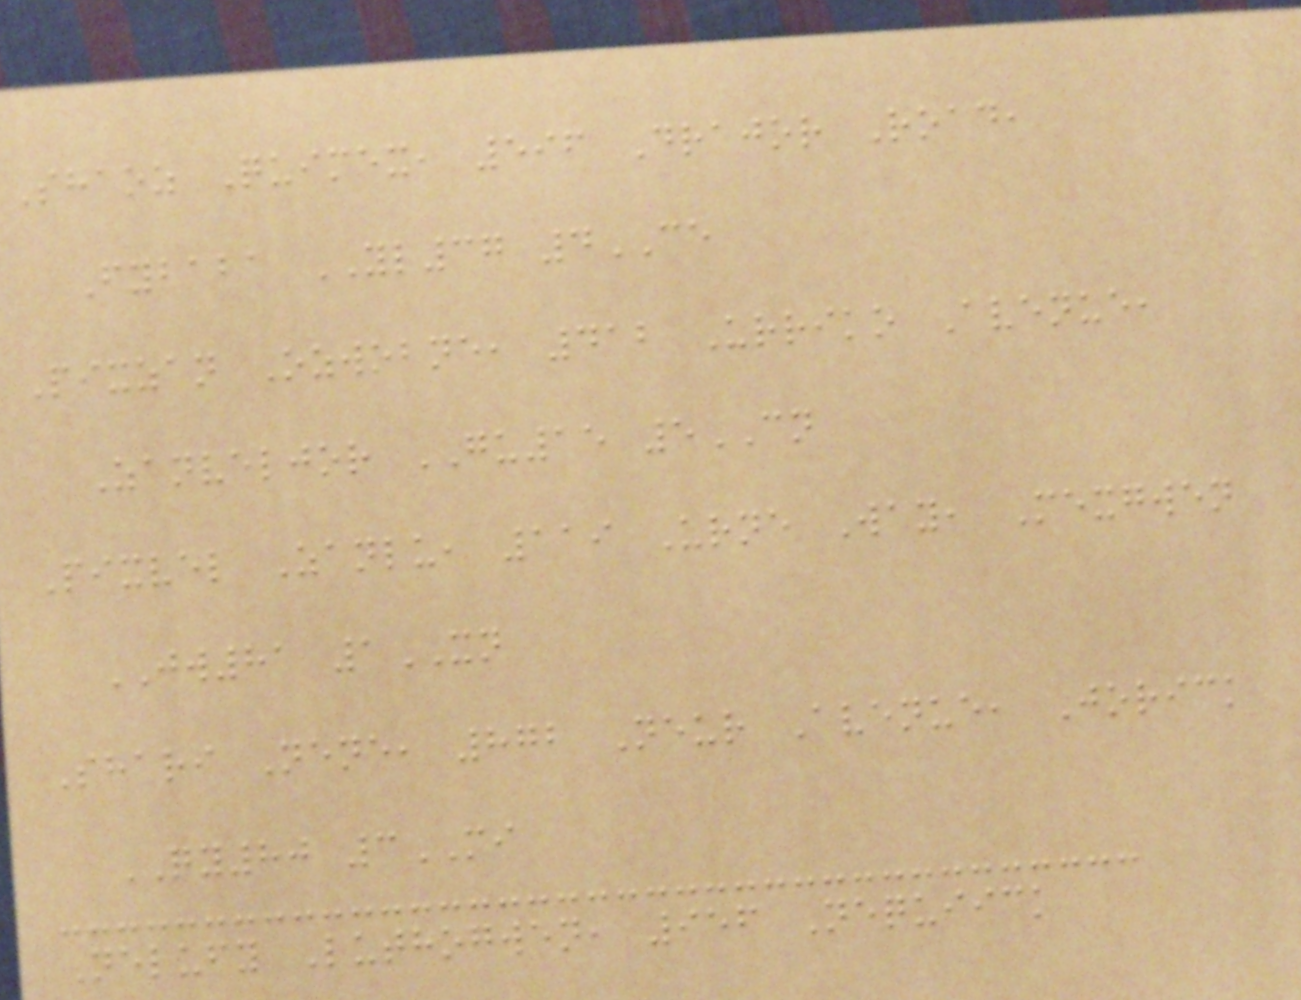Shaoz Quimex, 596 Drajor Road,
Fybaba YL37 4CE
Pixzan Ozwobne, 412 Urriko Avenue,
Zanveljor GU15 5CN
Pixvel Zanlu, 119 Urne Way, Mexgwen
JW81 1XN
Shari Nene, 872 Neur Avenue, Jorick
QY80 3MI
Nelufy Luthogwen, 956 Nequiick
